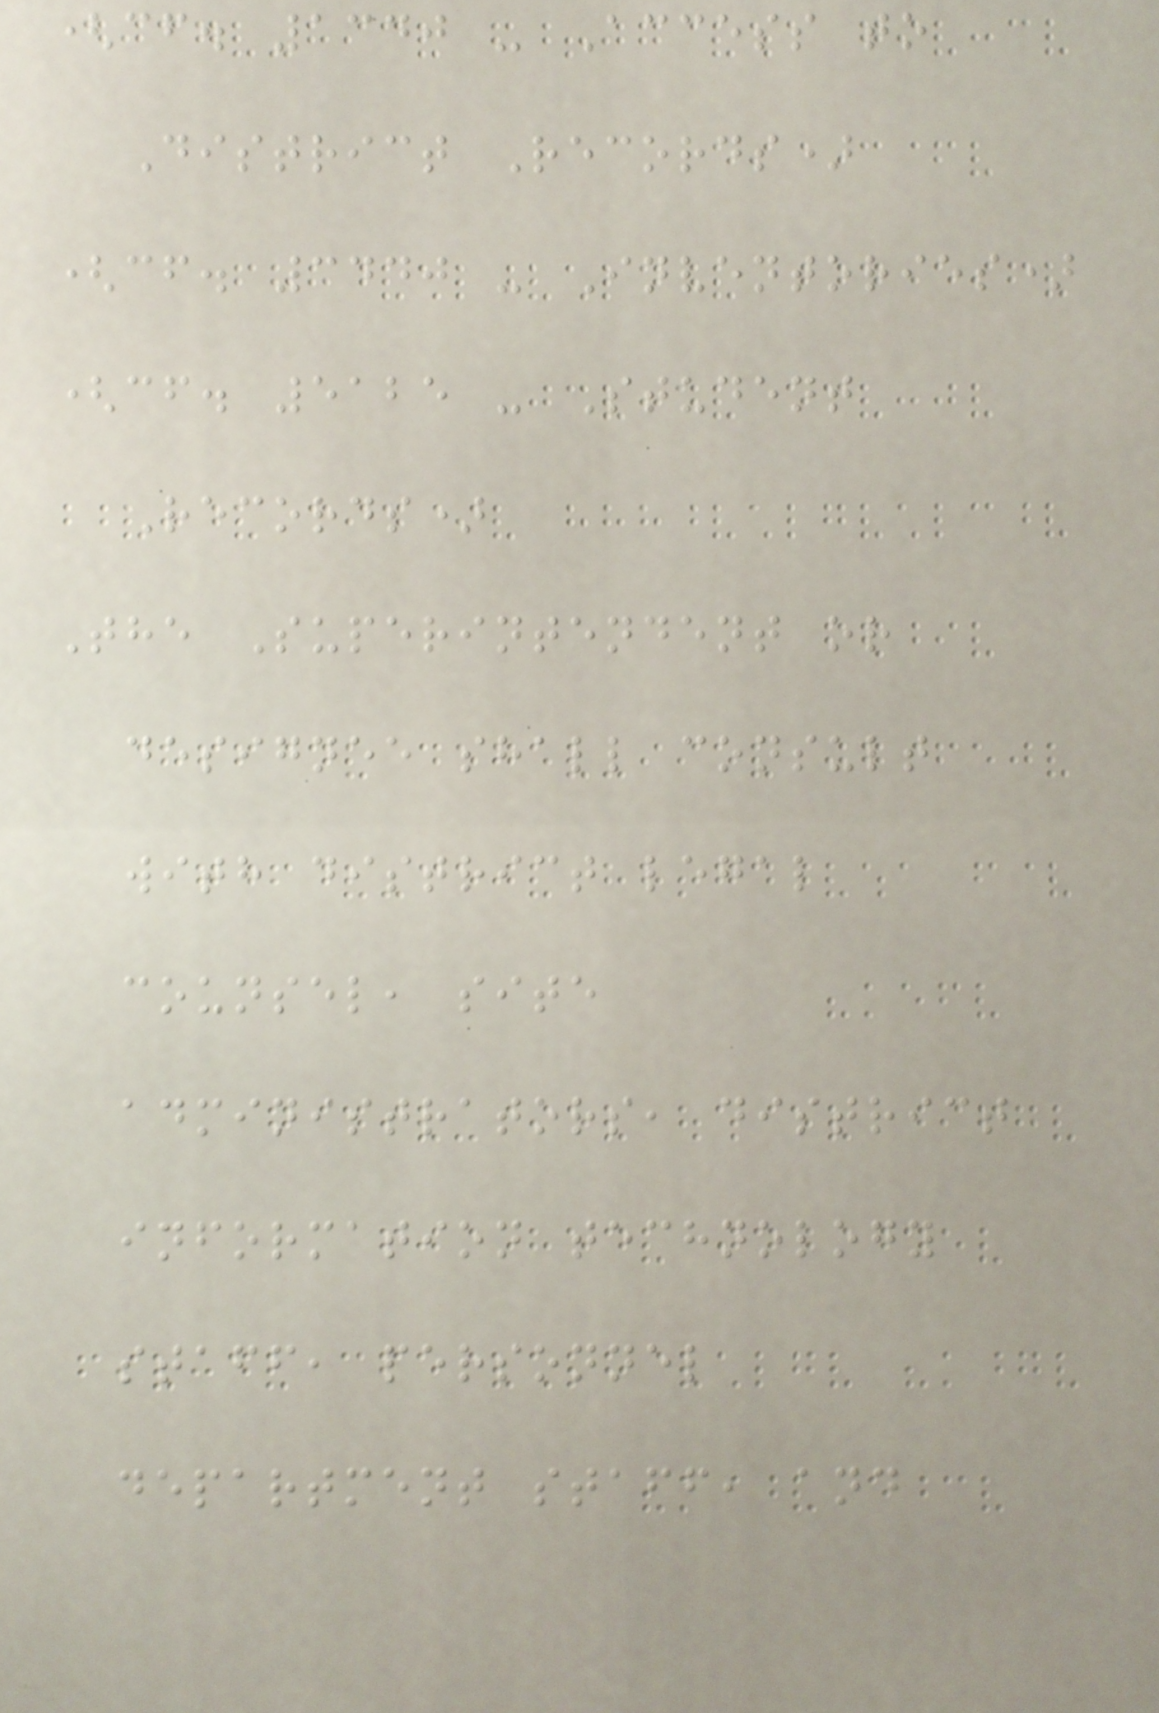(cf. 1340 - Access to
District Records)
(cf. 3440 - Inventories)
(cf. 5125 - Student
Records)
The Superintendent or
designee shall consult
with district legal
counsel, site
administrators, district
information technology
staff, personnel
department staff, and
